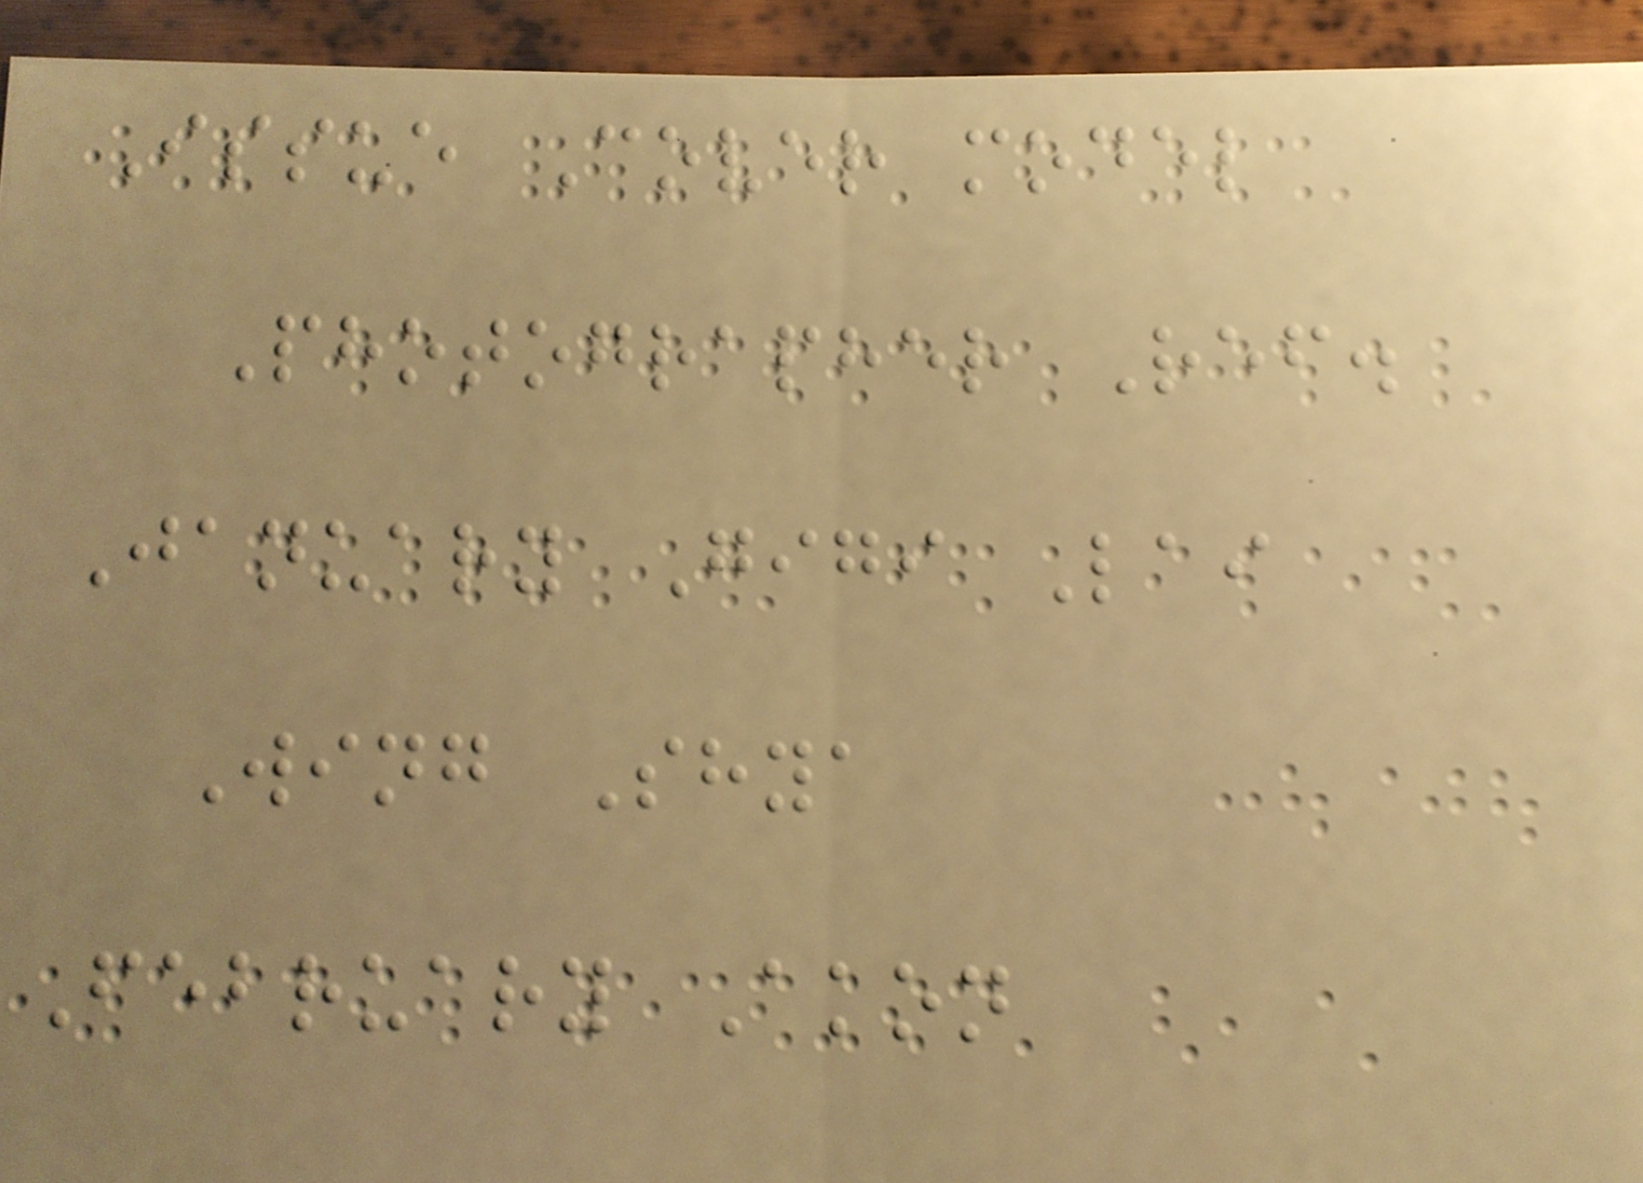Issue Cover model
Photographer Ref.
January Gigi Lai
Wing Shya
February Akon
